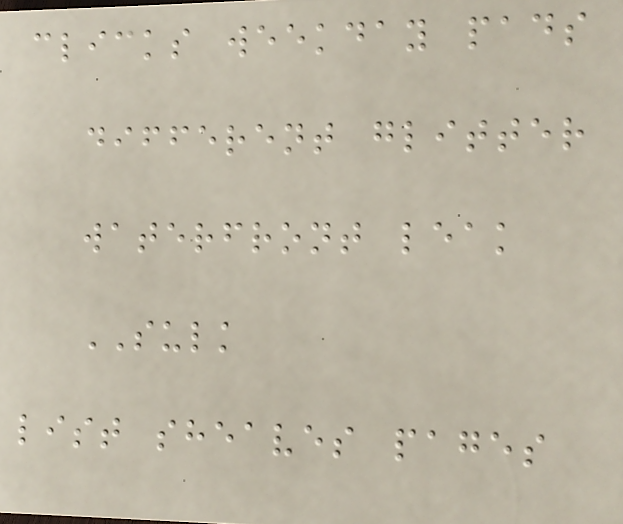clicks weekday pads
different glitter
waterfront leak
SULK
list sheaves pages
